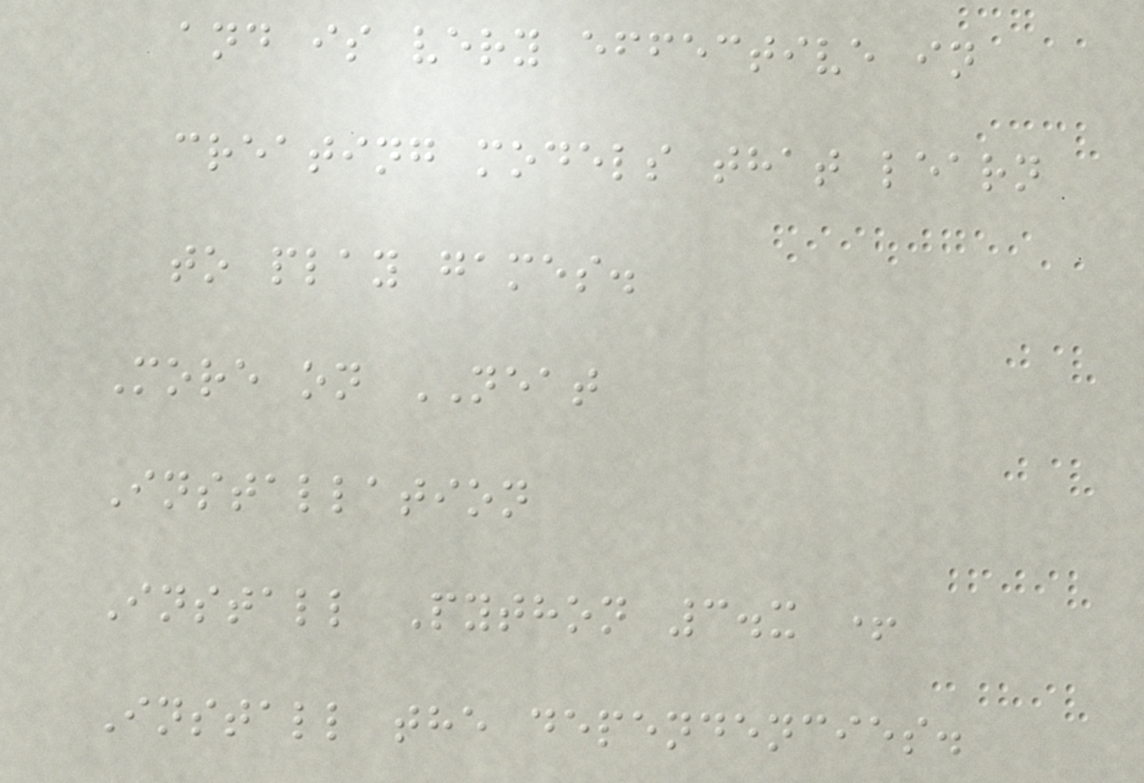and is very effective in
creating models that learn
to play games.
More on NEAT
Installation
Install Python 3.x +
Install the dependencies.
